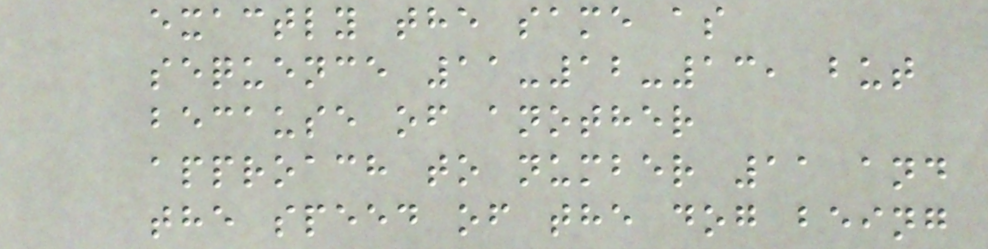exactly the same as
sequence 11-12-13, but
because of another
approach to number 11 and
the speed of the dog being
